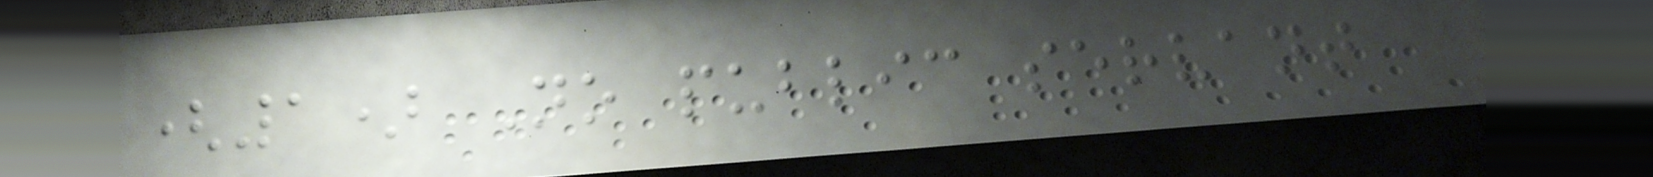(1) No public servant
